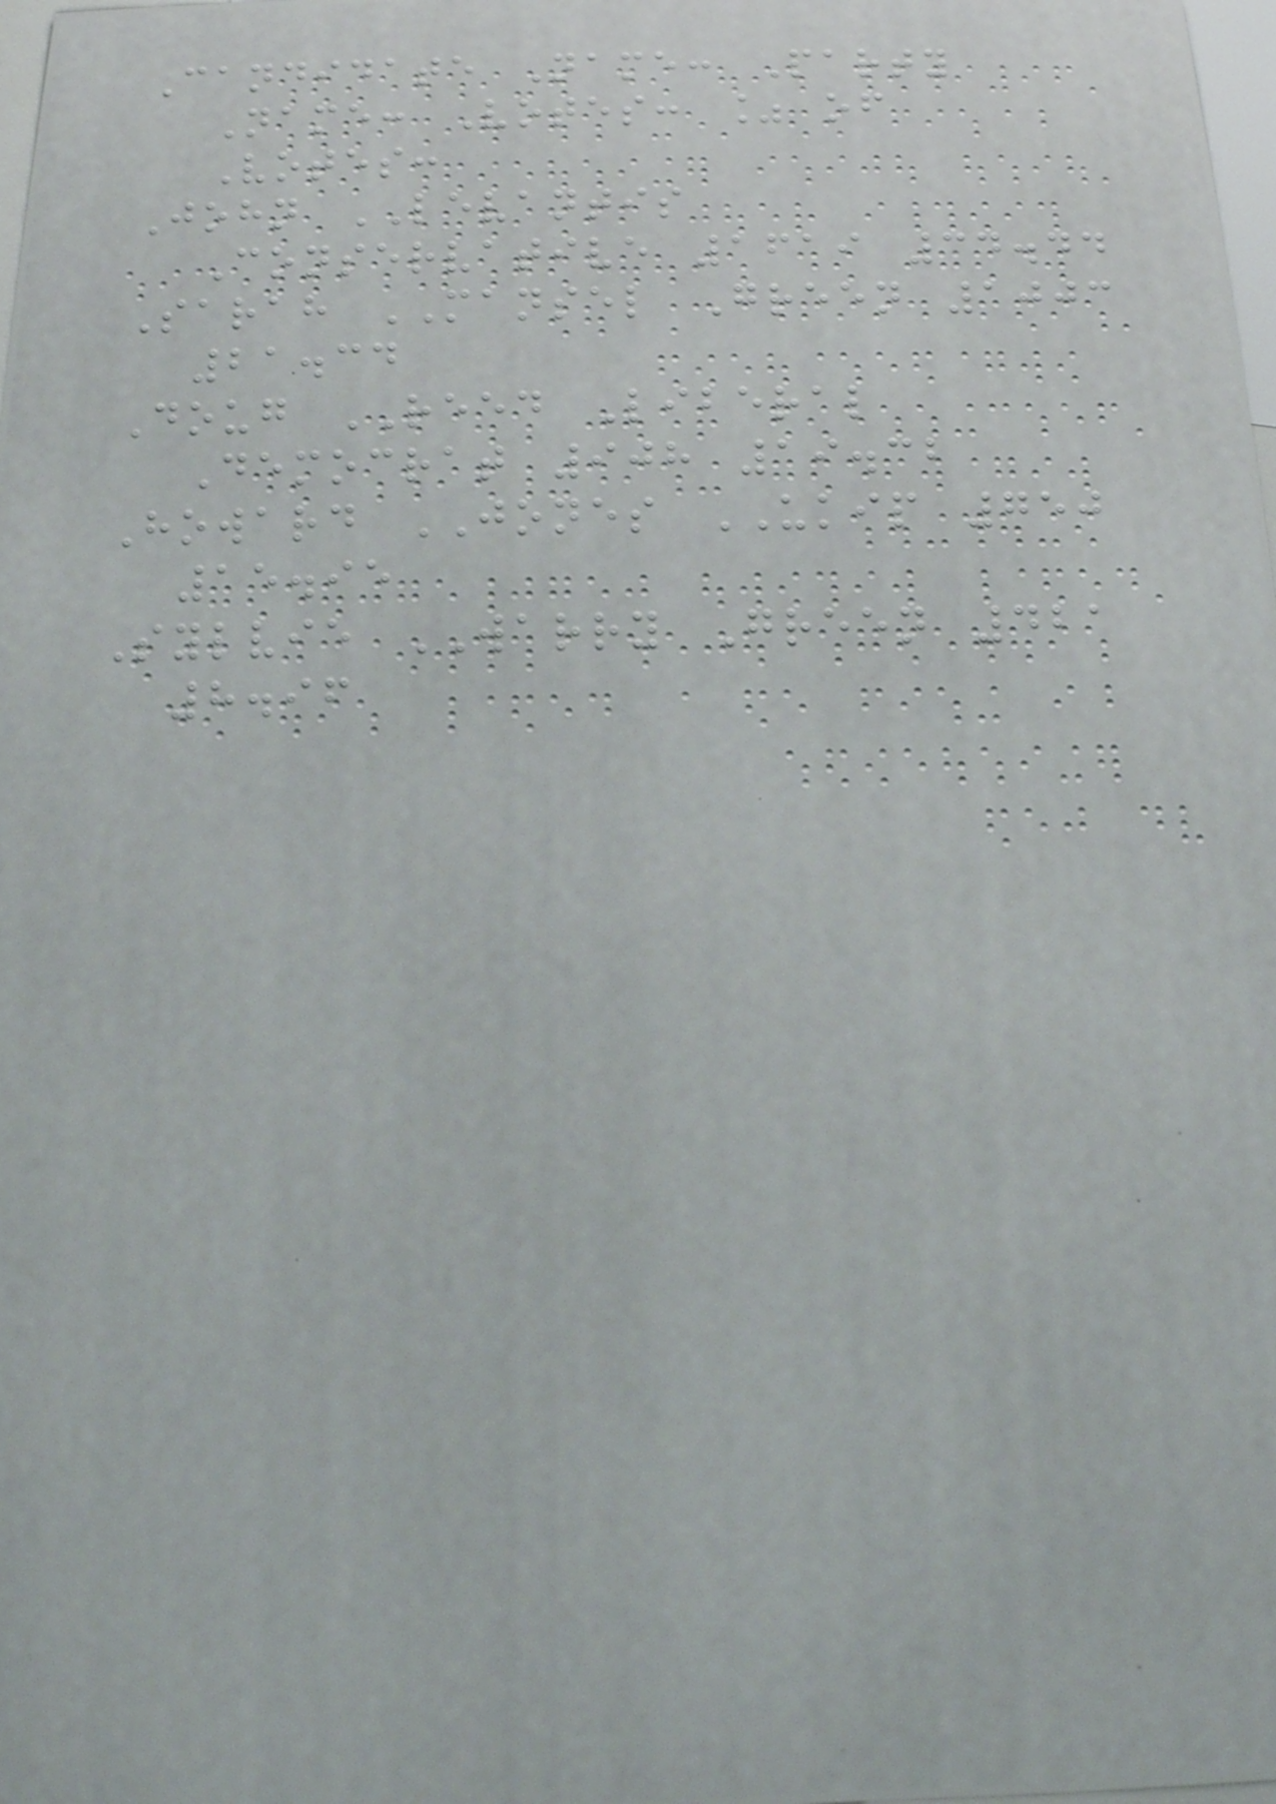Candidate Name: Party
Name: Votes: % of
Votes:
John LEVANTIS
Conservative 1619 34.44
Sarah MANSEL Green 1003
21.34
Doug REED Liberal
Democrat 908 19.32
Howard JONES UKIP 750
15.95
Sylvie WARRY Green 421
8.96
